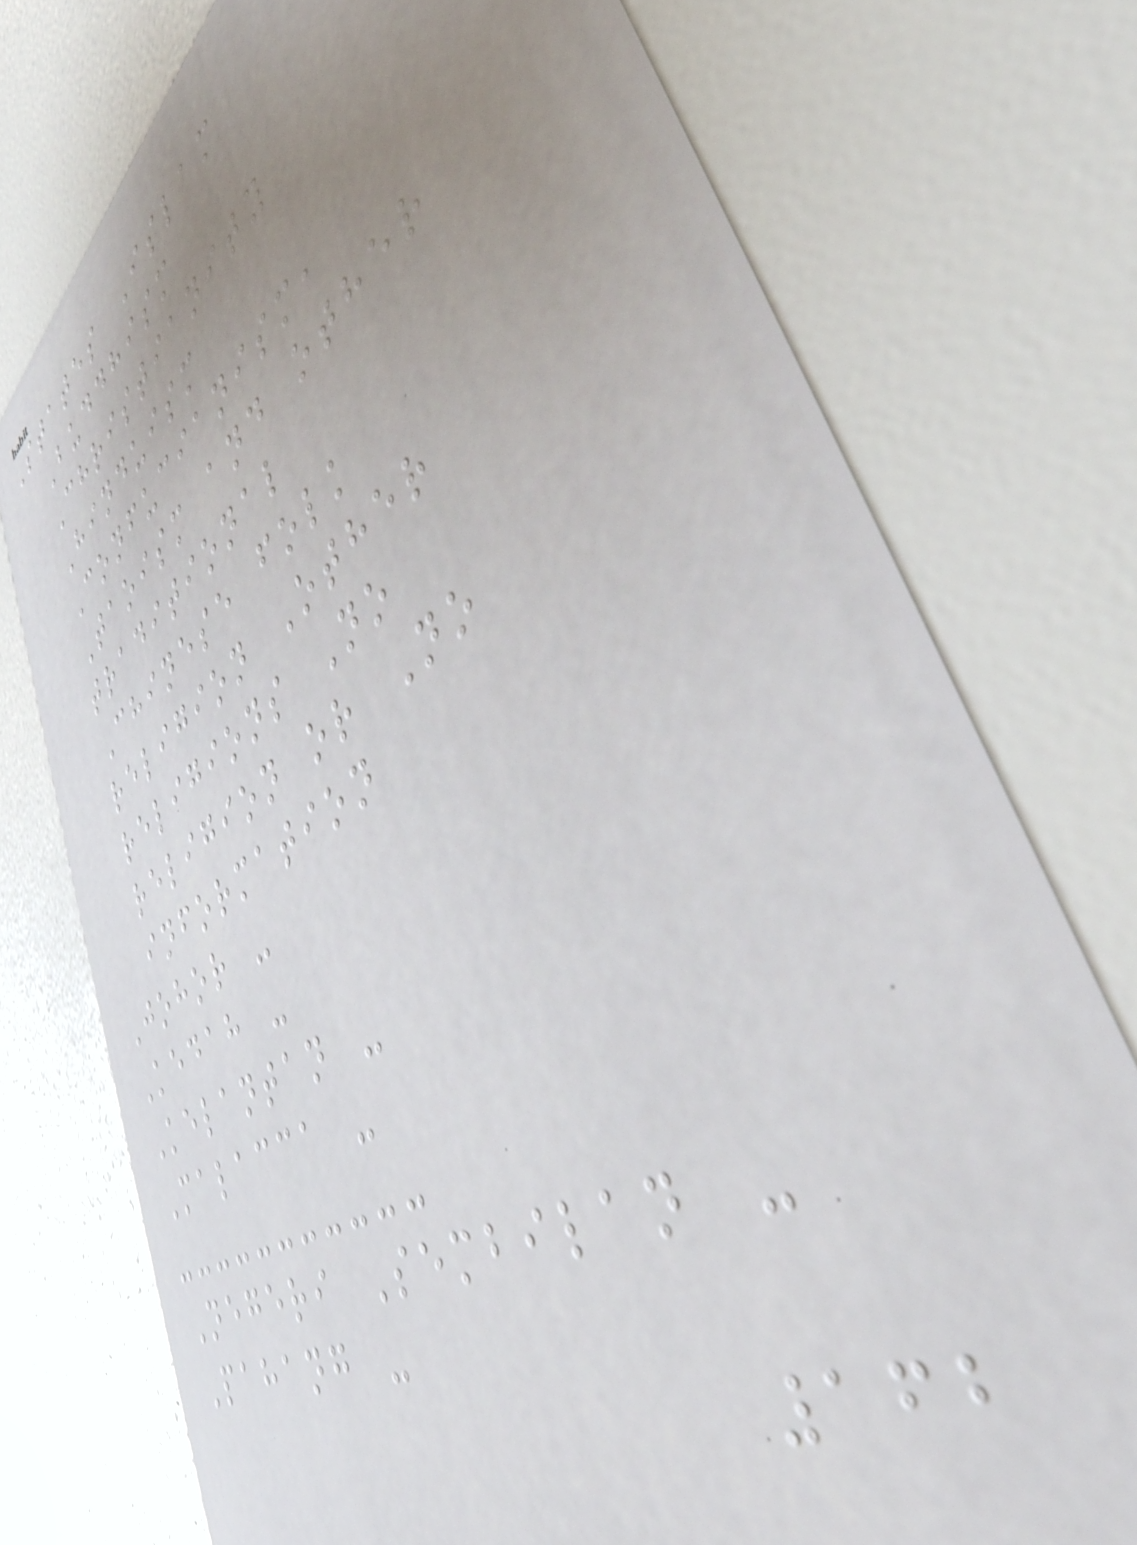States Islam
Buddhism
Christianity
Hinduism
Confucianism,
Taoism and other
traditional
Chinese folk
religion Other
religions No
religion or No
information
Johor -
Kedah -
Kelantan -
Malacca -
Negeri Sembilan -
Pahang -
162
